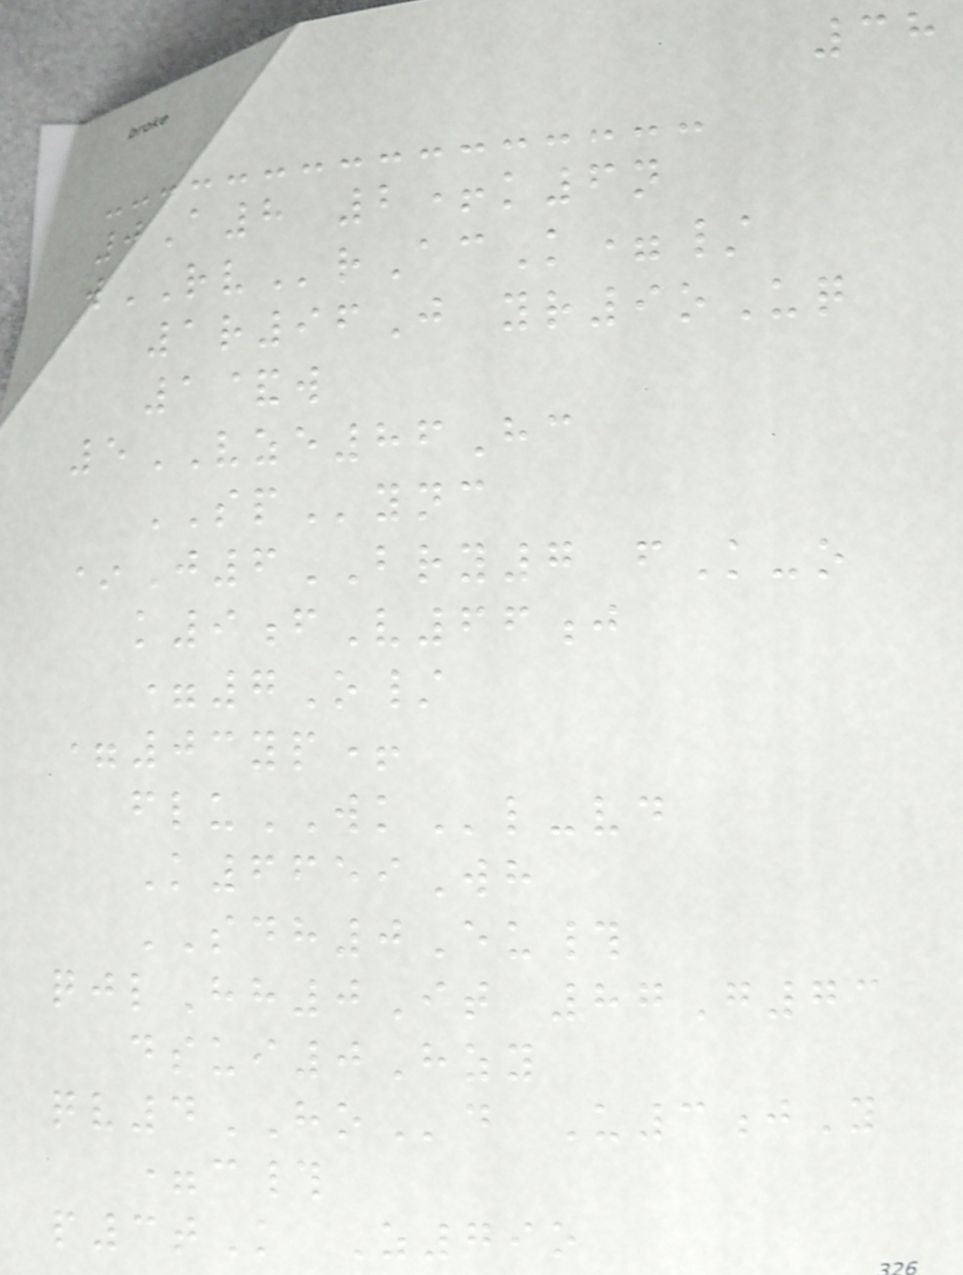38
0A8 2+k6n
wRVrAcK=/
1r96J yr9oUq
1&w
5VZE86Hc
SPync
*J6BRY7 fK-o
k9fV66j
=7O/
=03yp+
fluWKl-vd
K6659Wh
SDH0Eu#
qjlHh0It 87G73
dsui0Hzy
qv4HOd U3jY
=c#
p3tK Z79o
